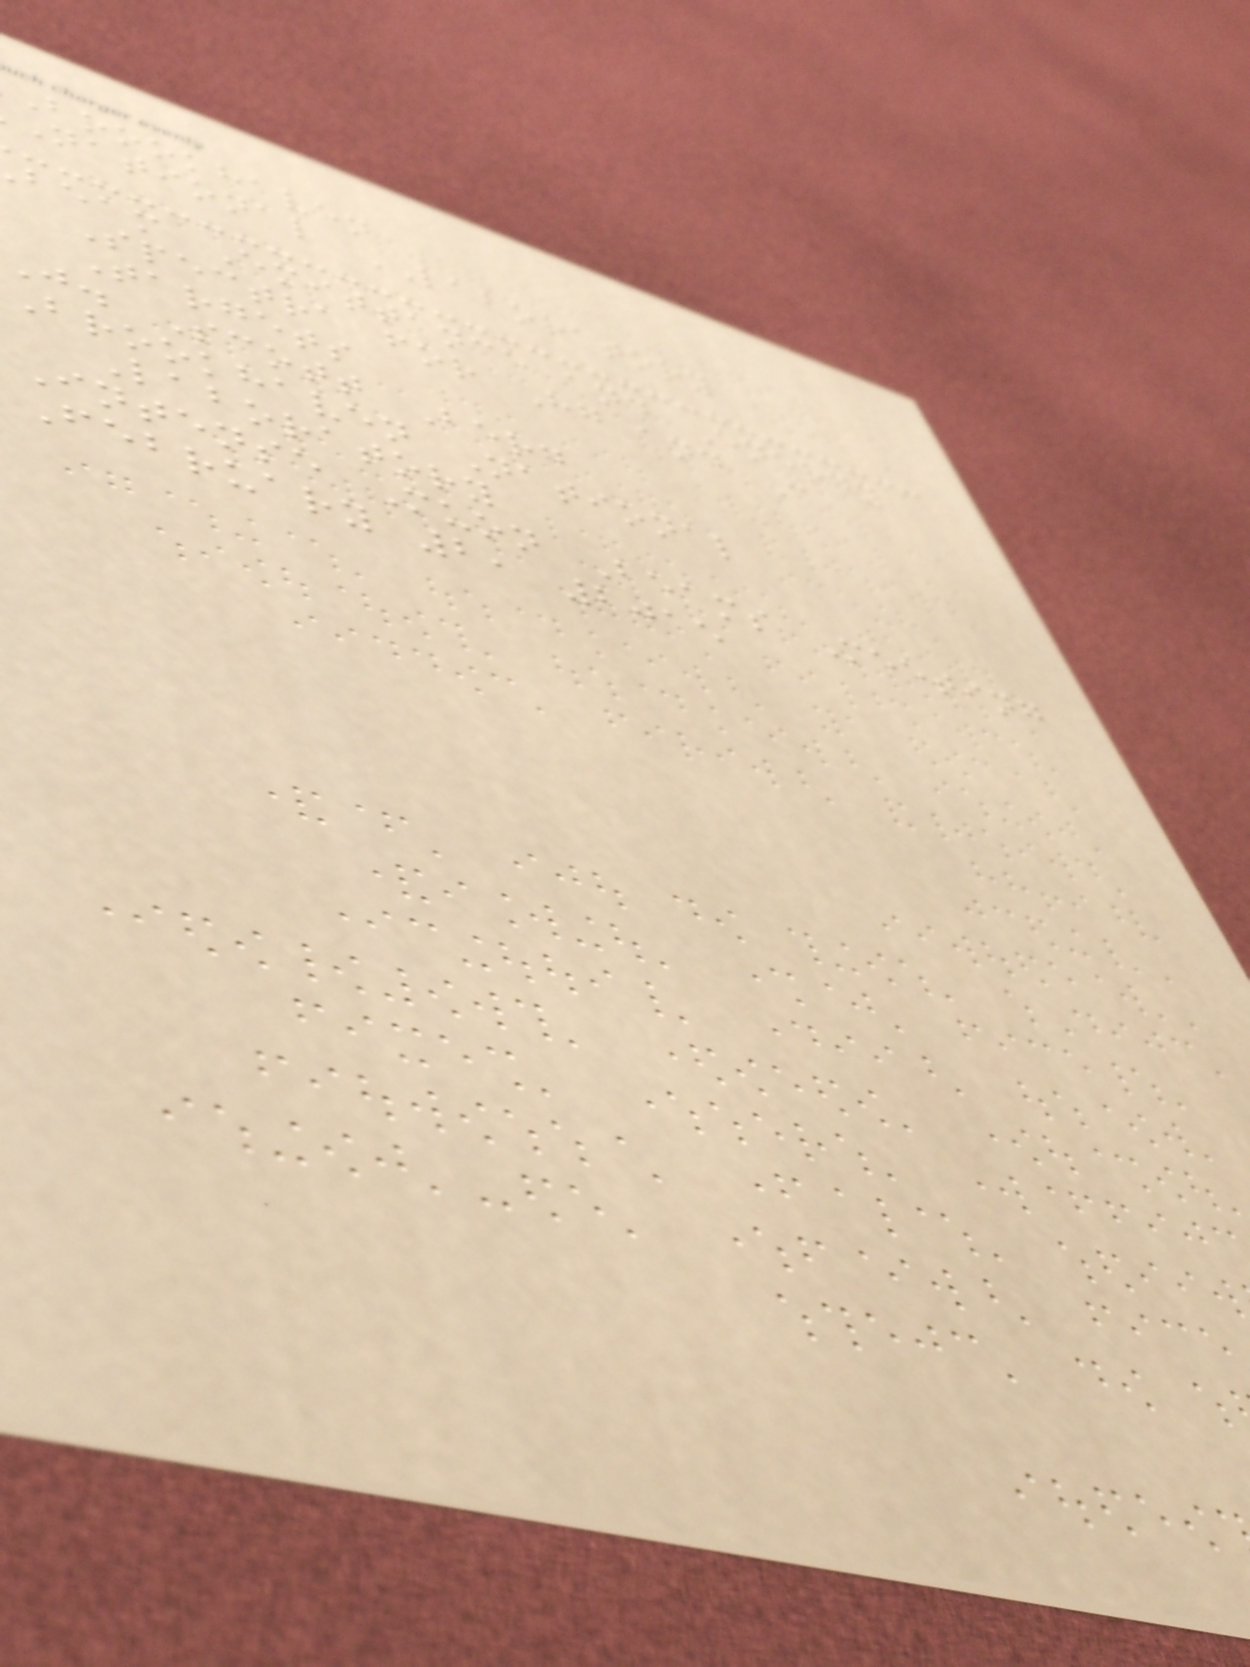brookhaven
national LABORATORY
beam Emittance and Energy
Spectra for Hg and C
Targets
j. Scott Berg
Brookhaven National
Laboratory
Intense Muon Beams Meeting
February 2, 2015
